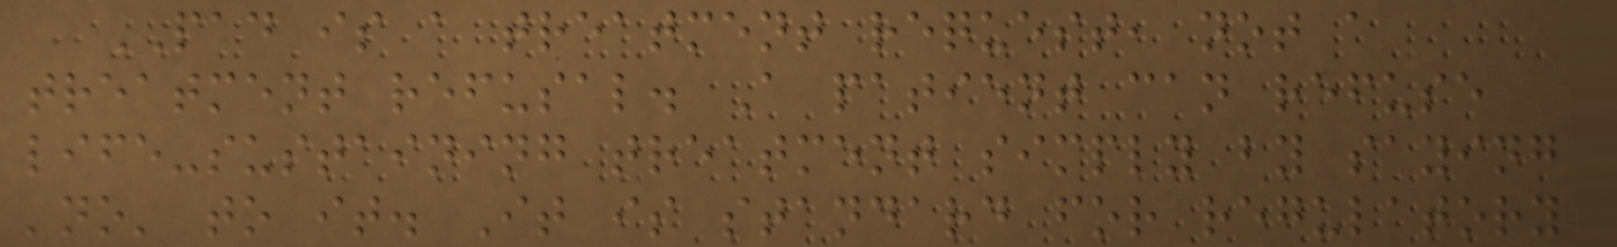PAD is a treatment request, not a
treatment refusal. A patient can refuse
life-sustaining treatment simply by saying
'no' to it. It is standard for regulatory
